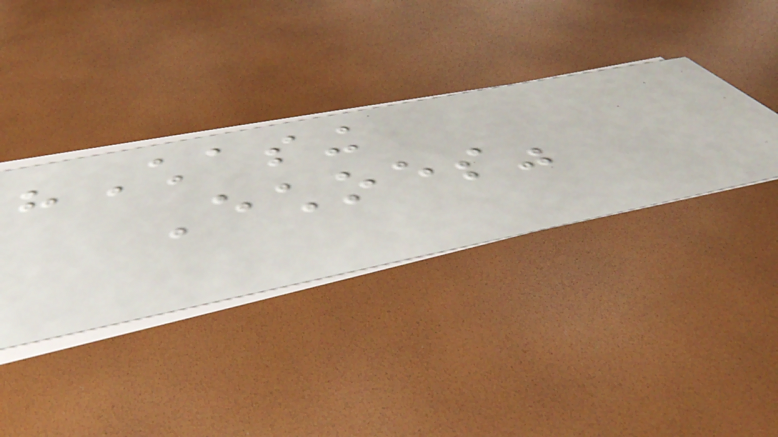"Chasing
Echoes"
